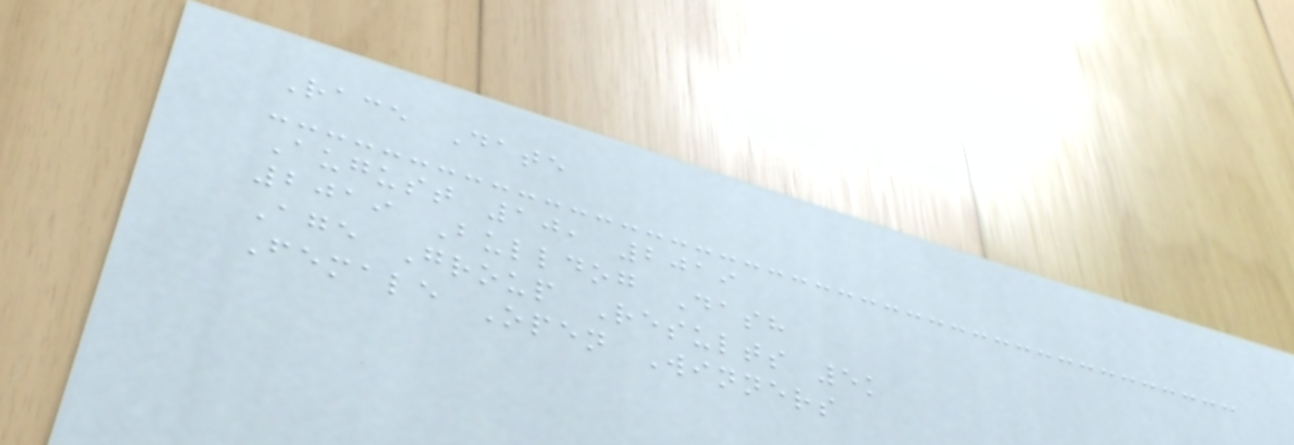Race Date
August 10, 2019
2019 Bulldog Dash
Age Group Results 5k
Female Open Winners
